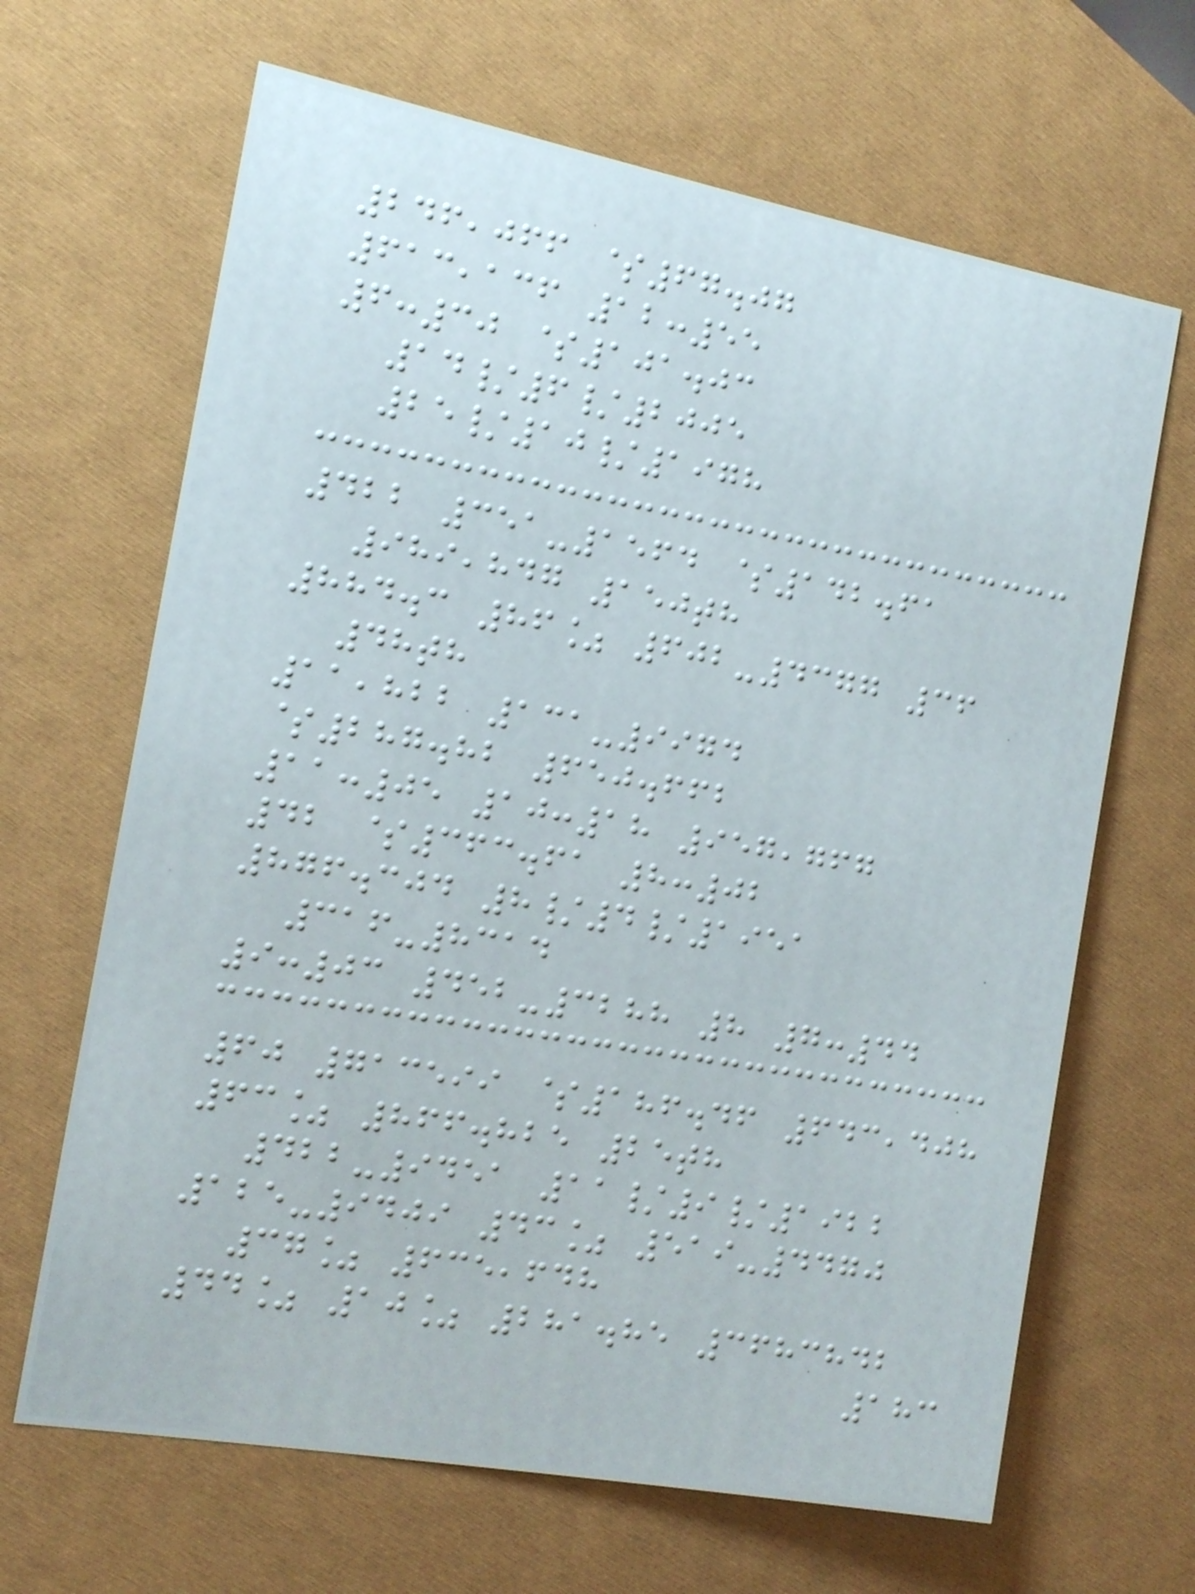246,066 $67.07
613,136 12:55
6:30 $101.03
14/6/2005
25/10/1978
422 351-1564 $142.61
989,847 150th
884.3 86% 602-4377 36
48th
11,822 131-9974
$287.82 650.662
11:05 10:18 957,767
42 $363.61 8:02
876.304 8/4/1951
316-8314
9:03 452-3288 8 7:44
60 713599 $186.46 643,408
63% 866.825 25th
422-9451 11/9/1922
125-9409 43% 519-4470
37% 635,648
44% 10% 281.85 3683842
183
